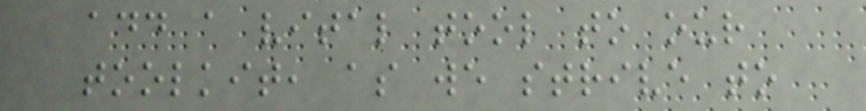add a vital tool to our
toolkit, as we strive to
